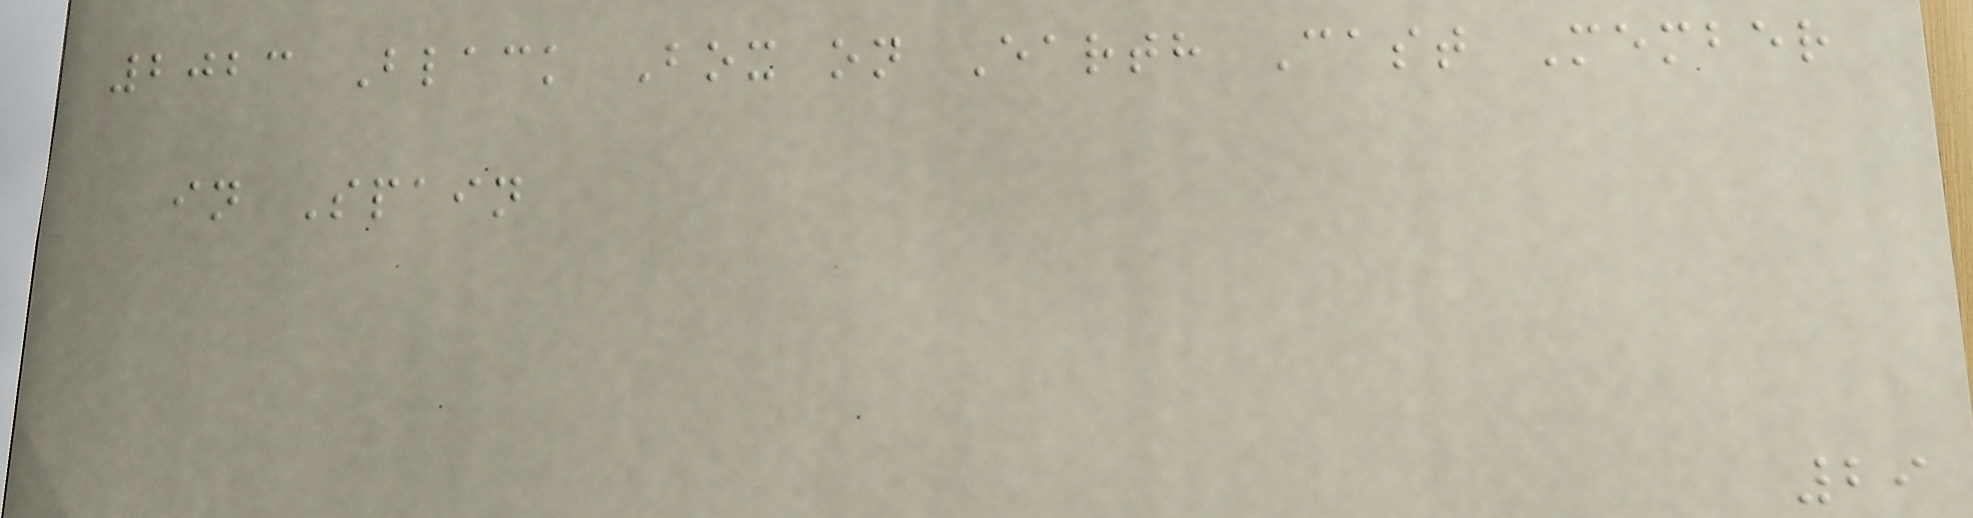2023 Black Box on Earth Cast Member
in Spain
29
